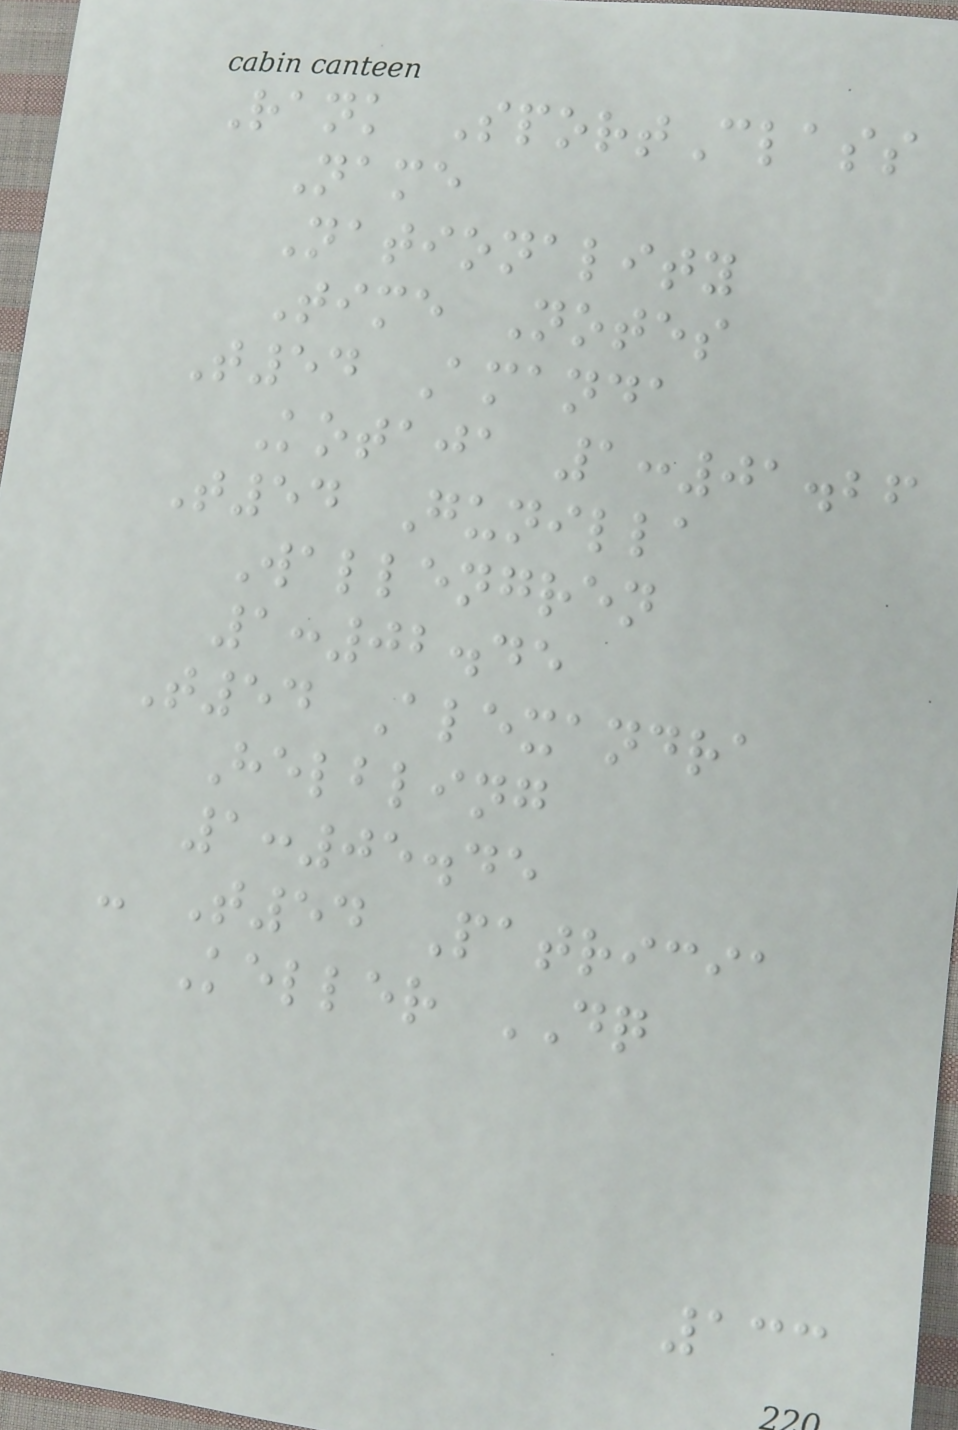Rank SportClass
Name
Nationality
Time Notes
T54 Amanda
Kotaja 1:01.26
T54 Gunilla
Wallengren
1:02.45
T54 Alexandra
Helbling
1:05.45
- T54 Patricia
Keller DQ
133
